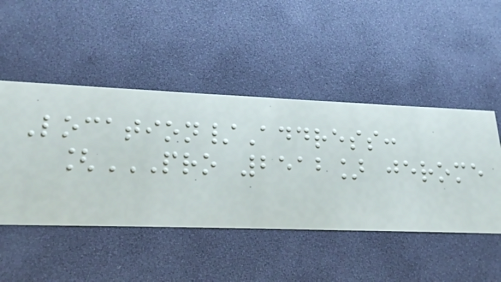Location/Address:
[PRO 2512] JEROME
